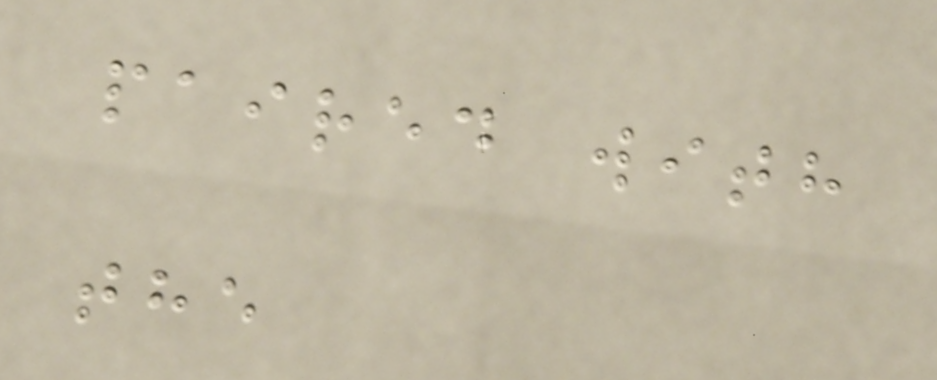paired with
the
